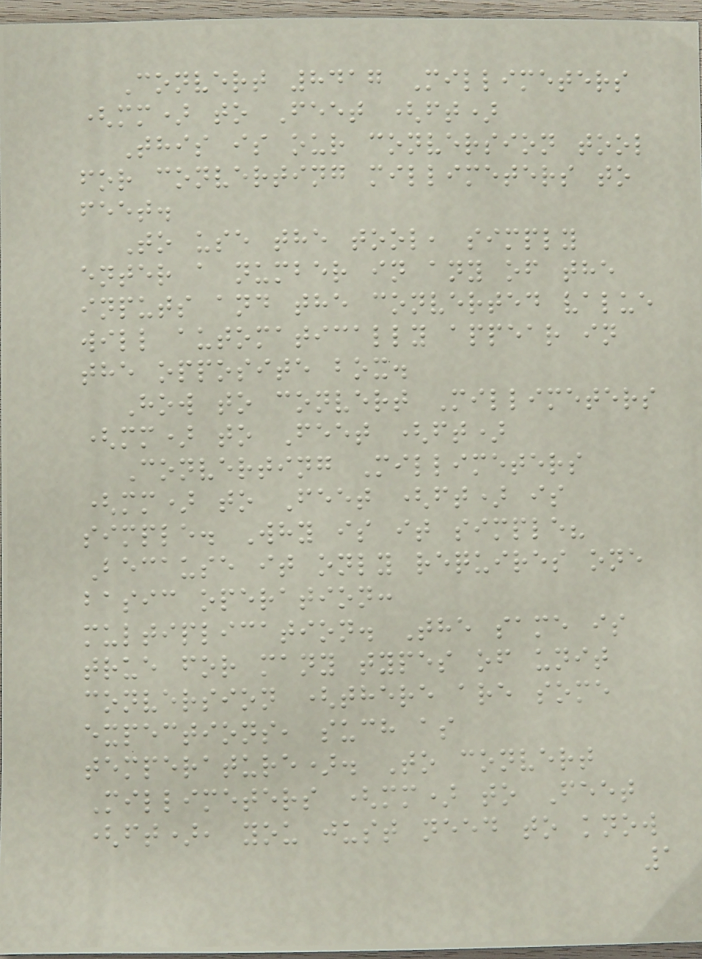Convert 8417 Millimeters
(mm) to Feet (ft)
This is our conversion tool
for converting millimeters to
feet.
To use the tool, simply
enter a number in any of the
inputs and the converted value
will automatically appear in
the opposite box.
How to convert Millimeters
(mm) to Feet (ft)
Converting Millimeters
(mm) to Feet (ft) is
simple. Why is it simple?
Because it only requires one
basic operation:
multiplication. The same is
true for many types of unit
conversion (there are some
expections, such as
temperature). To convert
Millimeters (mm) to Feet
(ft), you just need to know
1
